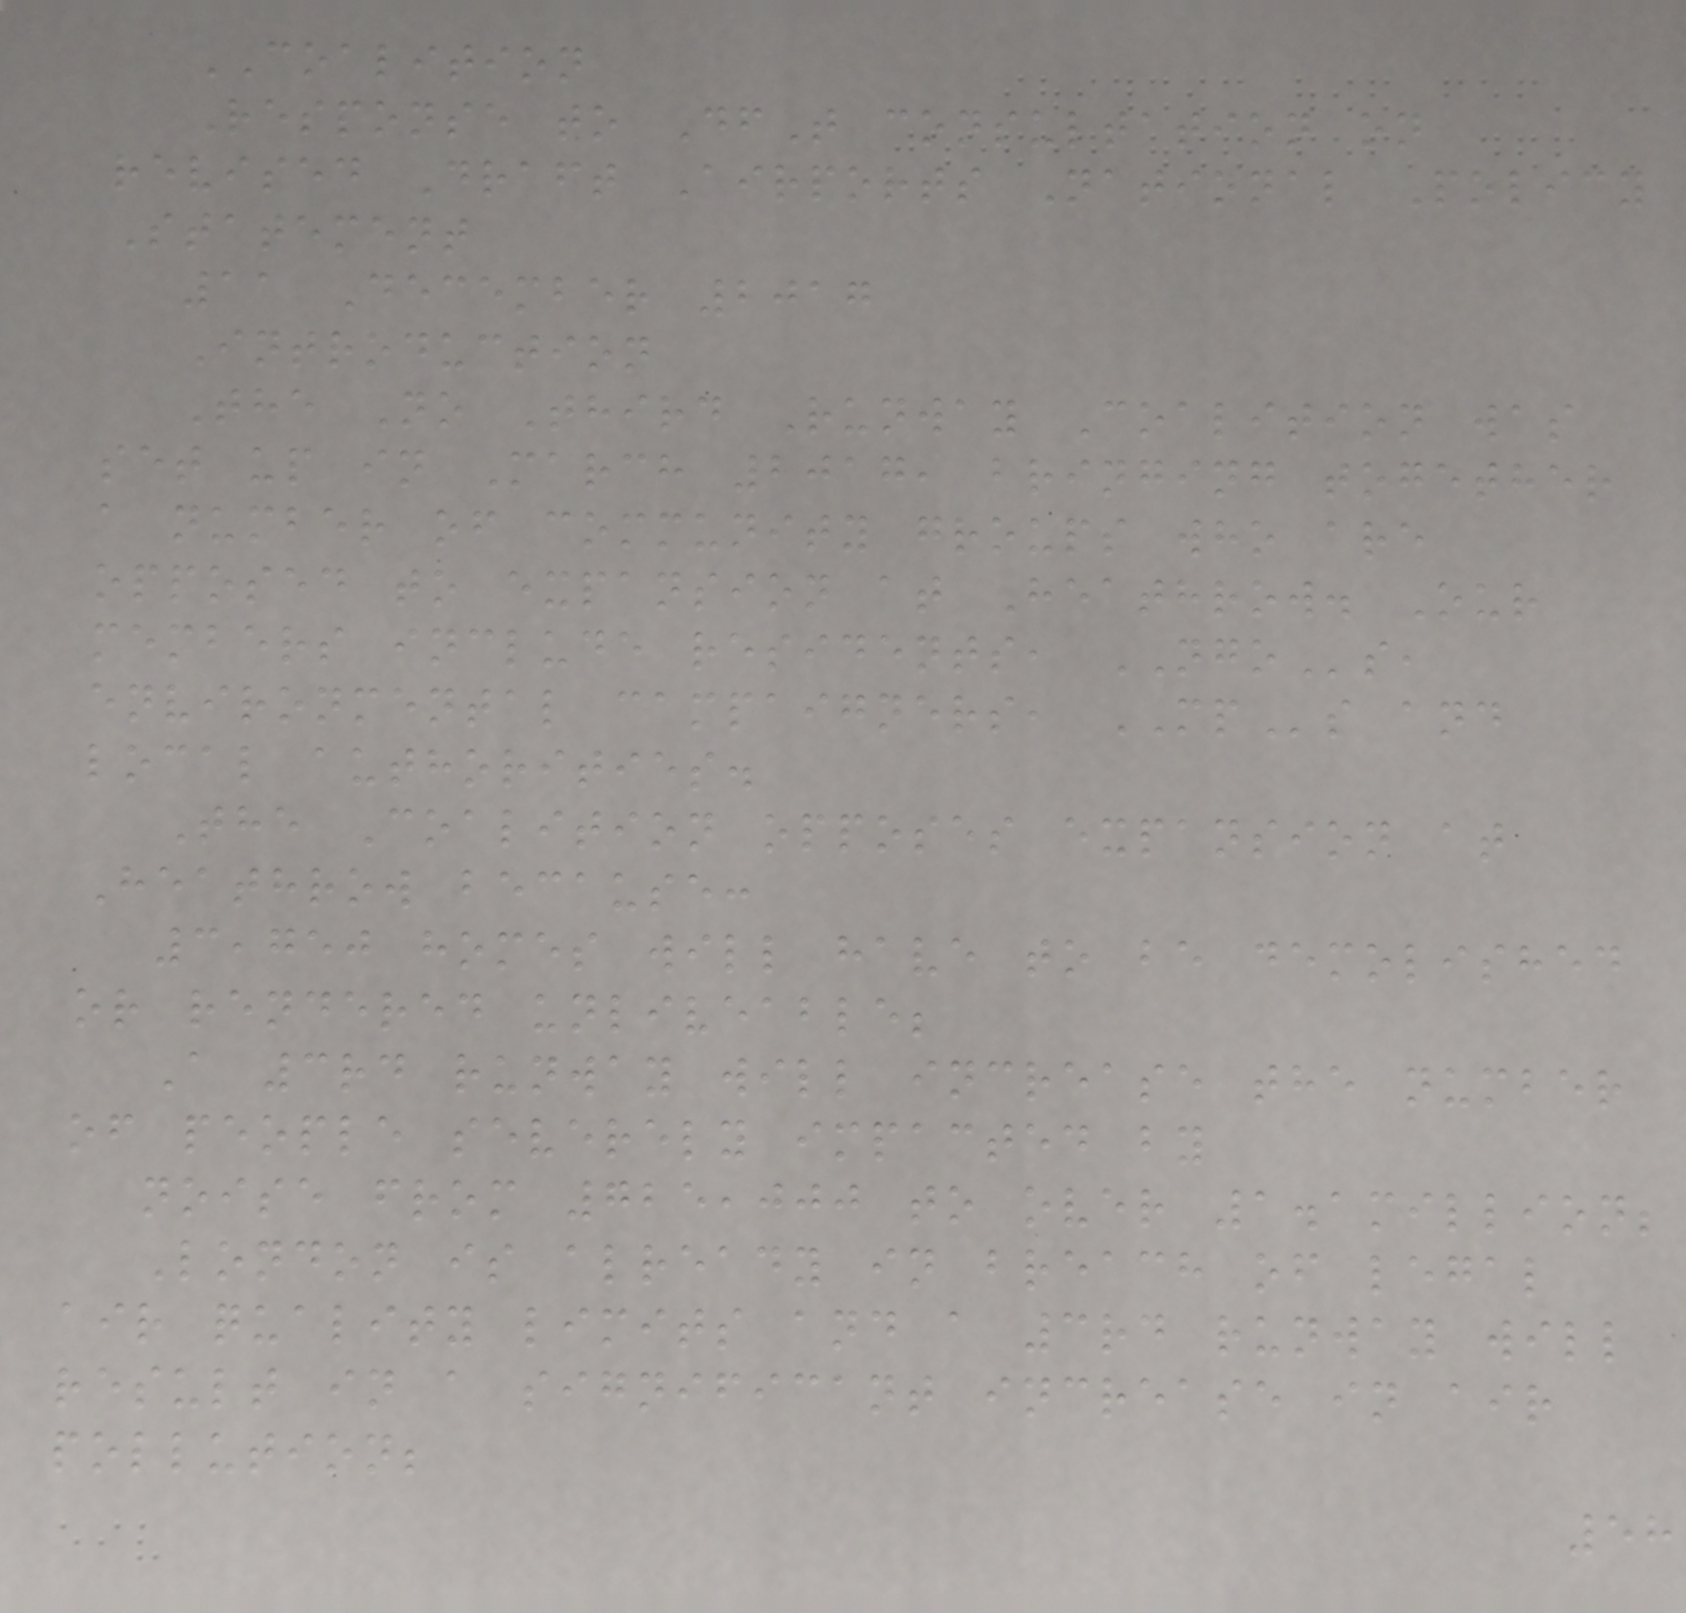COALITION
Response to DfT consultation on
revised Draft Airports National Policy
Statement
11 December 2017
Introduction
The No Third Runway Coalition was
set up in March 2017, bringing together
a number of community groups who are
opposed to expansion at Heathrow. Our
members include residents, NGOs,
environmental campaigners, MPs and
local authorities.
The Coalition opposes expansion at
Heathrow because:
3,750 homes will have to be demolished
or rendered unliveable;
A 3rd runway will increase the number
of people severely impacted by
noise from 725,000 to over 1.1million;
London is already in breach of legal
air quality limits and a 3rd runway will
result in a significant increase in air
pollution;
58
